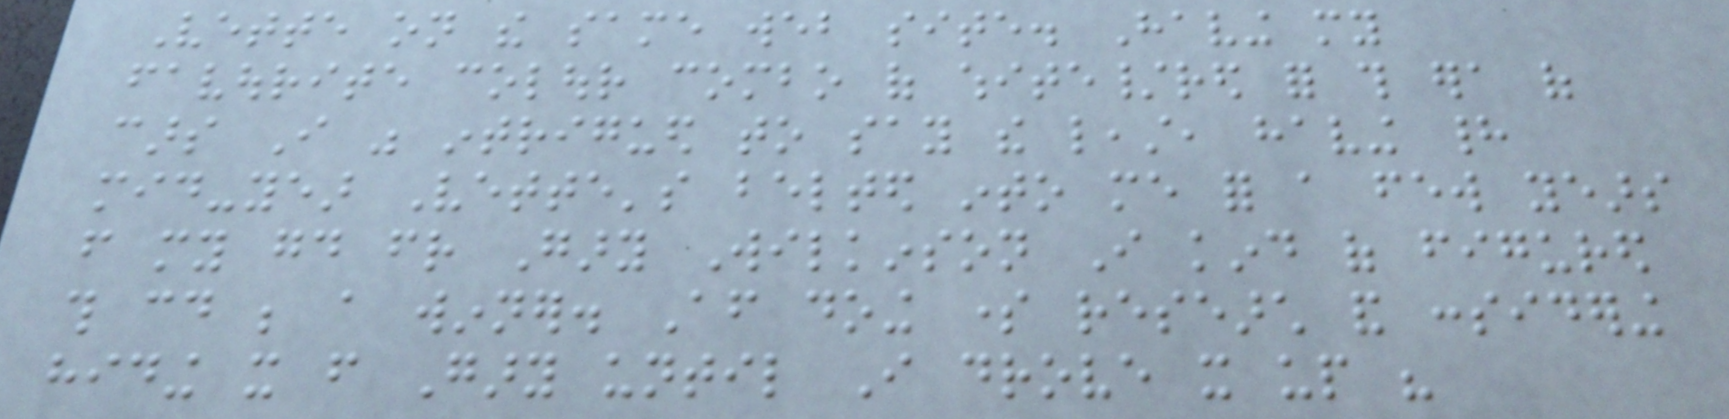Vette on the same web site. Having my
favourite colour combo of white/red for this era of
cars I was intrigued to say the least, having had
mid-year Vette's belted into me for a few years
from my good friend Gary Wilkinson I kind of figured
this could be a winner. After doing some research and considering
hiding it from Gary until I drove it up his
